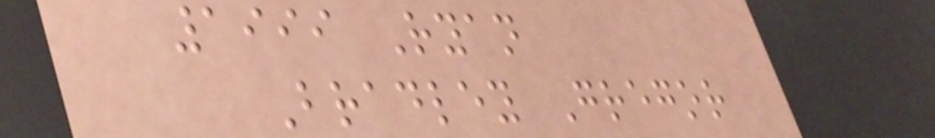1999 Ryan
Bradley Gregor
